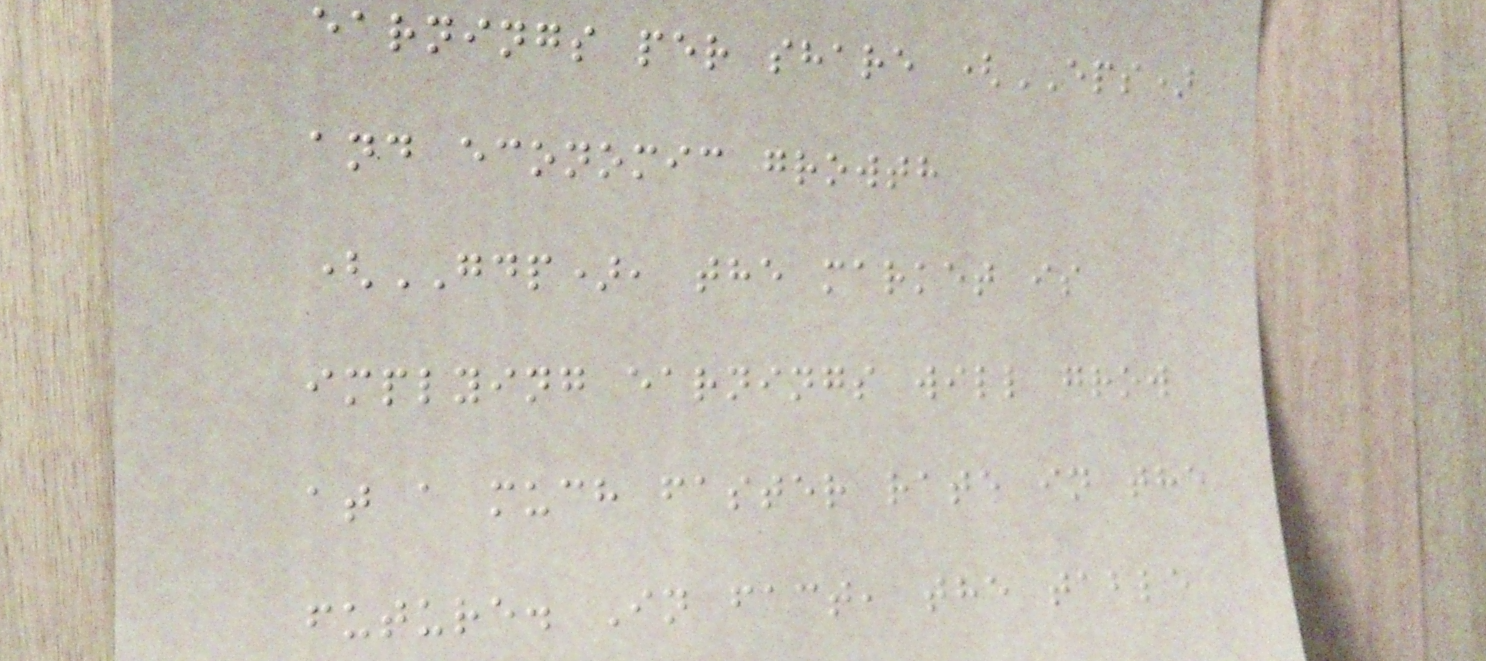earnings per share (EPS)
and economic growth
(GDP), the market is
implying earnings will grow
at a much faster rate in the
future. In fact, the table
